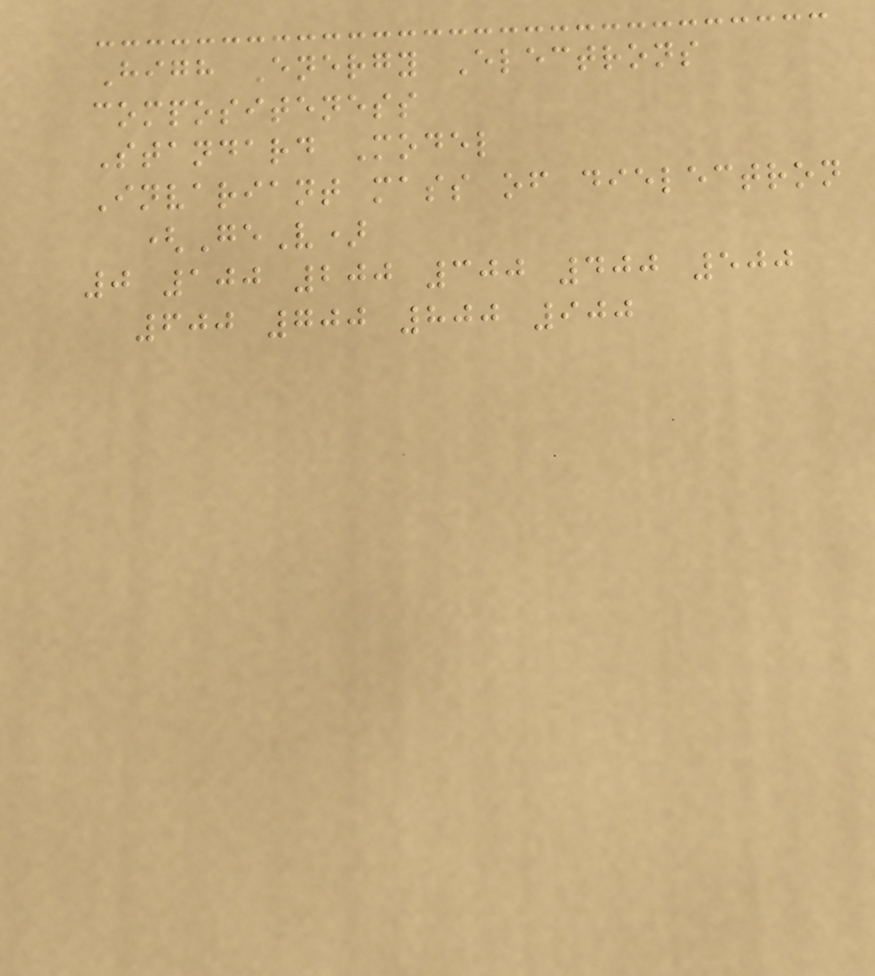High Energy Electrons
compositeness
Standard Model
Invariant mass of dielectron
(GeV)
0 100 200 300 400 500
600 700 800 900
